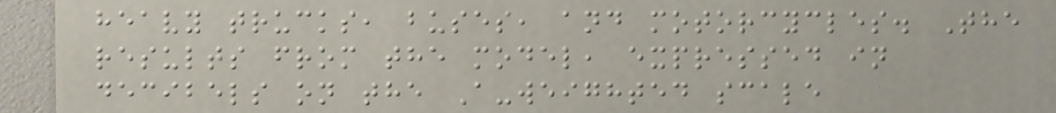heavy trucks, buses, and motorcycles. The
results from the model, expressed in
decibels on the A-weighted scale
